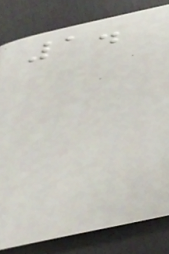1.
